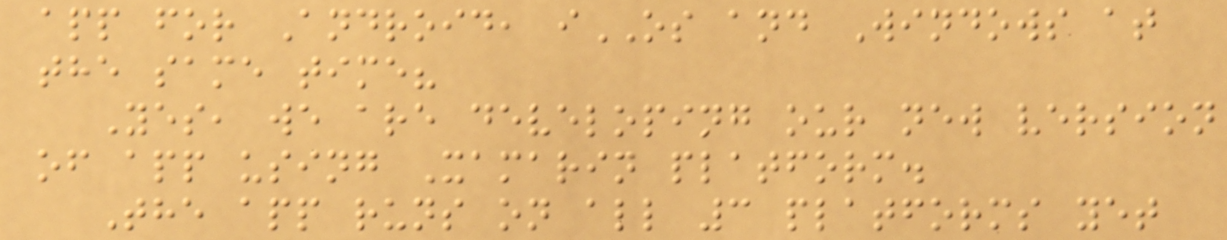app for Android, iOS and Windows at
the same time?
Yes, we are developing our new version
of app using Xamarin platform.
The app runs on all 3 platforms yet
